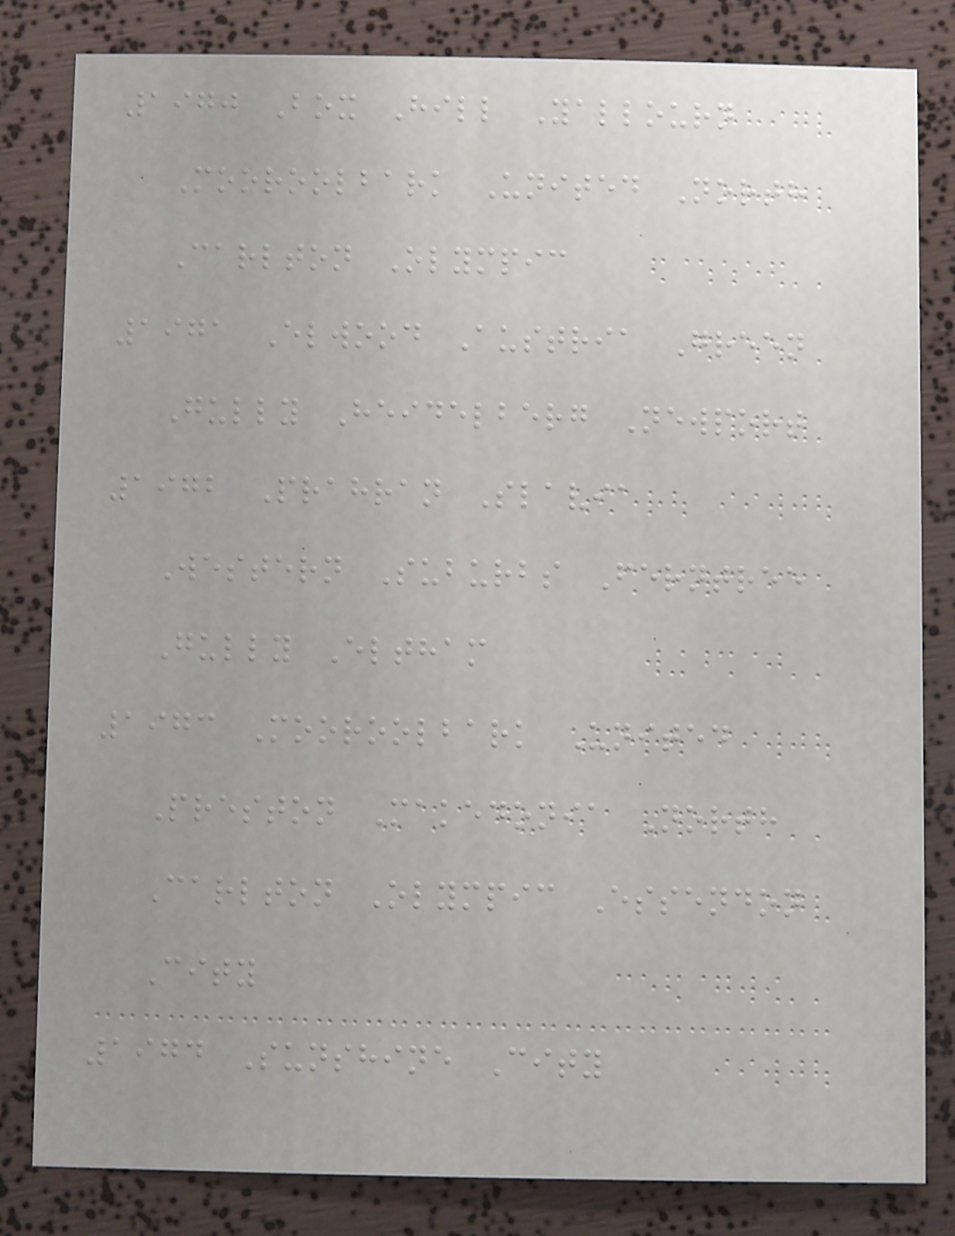1970 Box Hill Yallourn
Mooroolbark United North
Carlton Olympic
1971 Elwood Austria Green
Gully Heidelberg Newport
1972 Prahran Slavia
Western Suburbs Ferntree
Gully Eltham
1973 Mooroolbark United
Preston Makedonia North
Carlton Olympic Essendon
City
1974 Sunshine City
